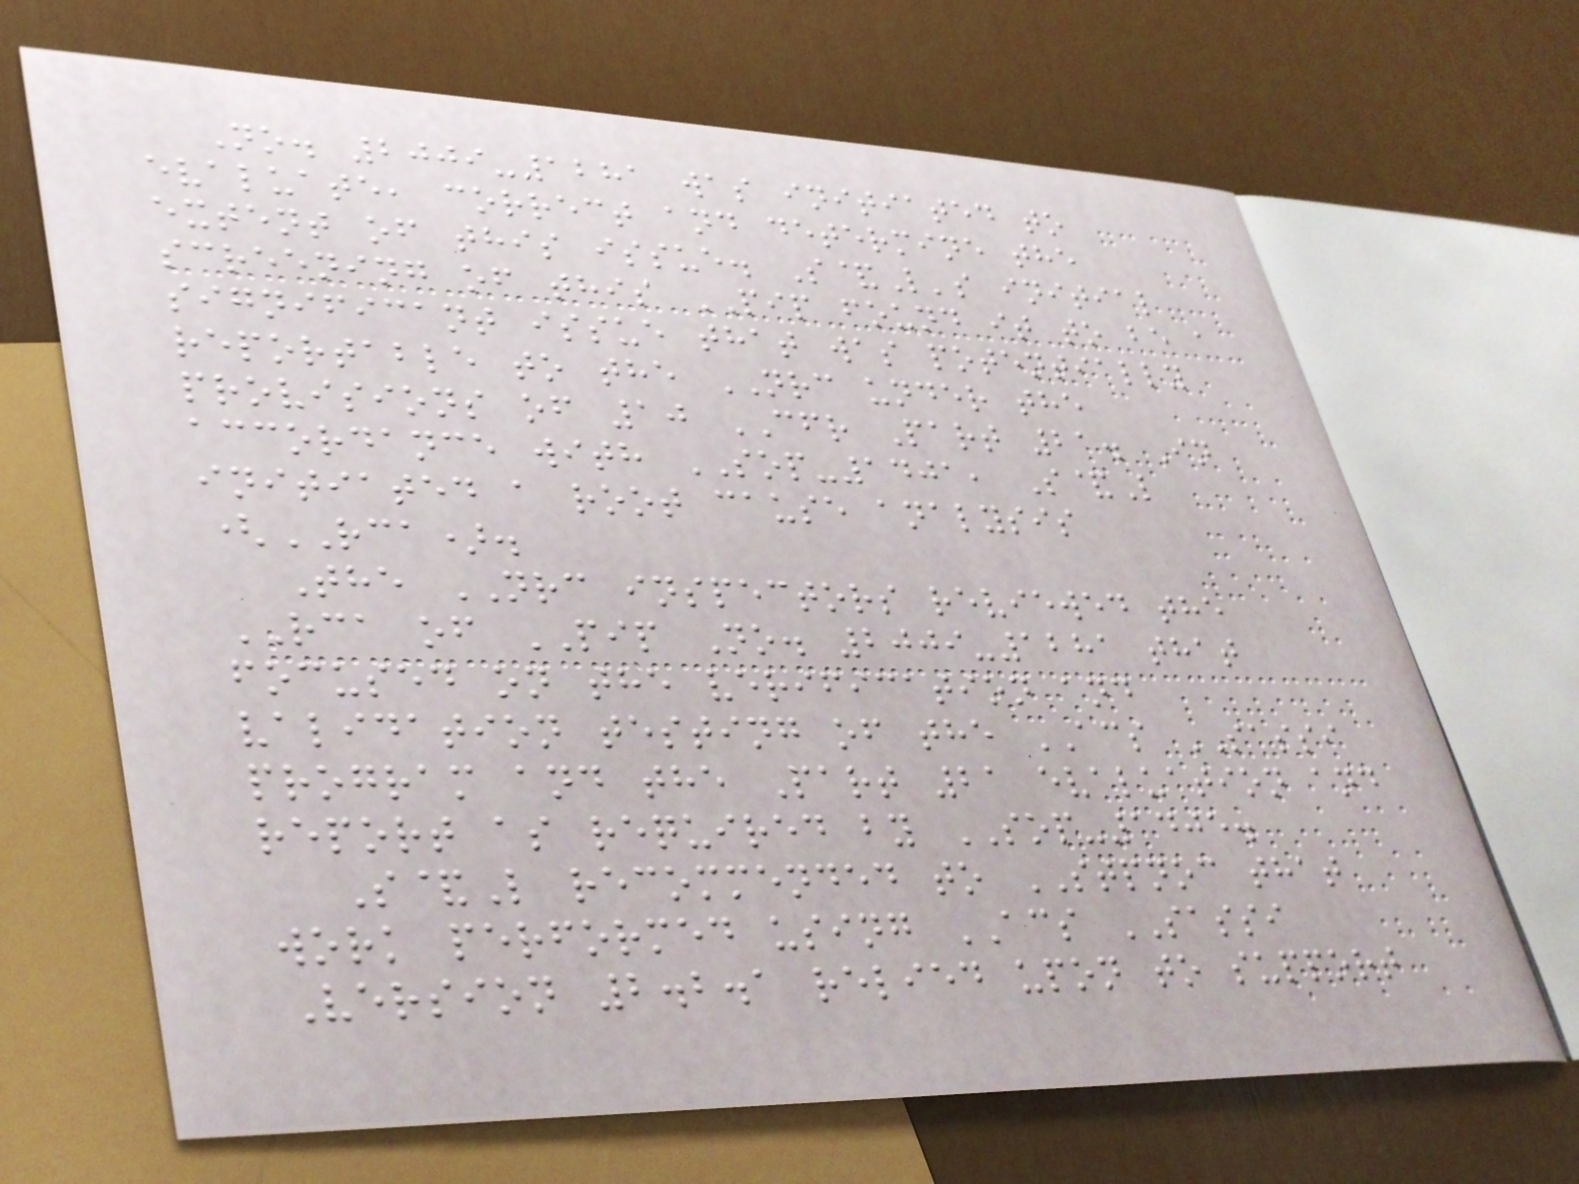No. 2009-1281 was initiated to
evaluate, correct and determine the
extent of this issue. S&L's initial
screening of this PIP found it to be a
significant issue that was potentially
reportable to the NRC under the
provisions of 10 CFR Part 21. In
accordance with SOP-1401, S&L
initiated a root cause analysis
(RCA).
The NRC inspectors reviewed the
RCA of PIP No. 2009-1281 that
focused on the verification and
validation testing of the ACS SASSI
program and the Part 21 evaluation and
report as required by SOP-1405.
S&L recommended to STPNOC that
work performed using ACS SASSI
Version 2.2.1 relied upon to support
